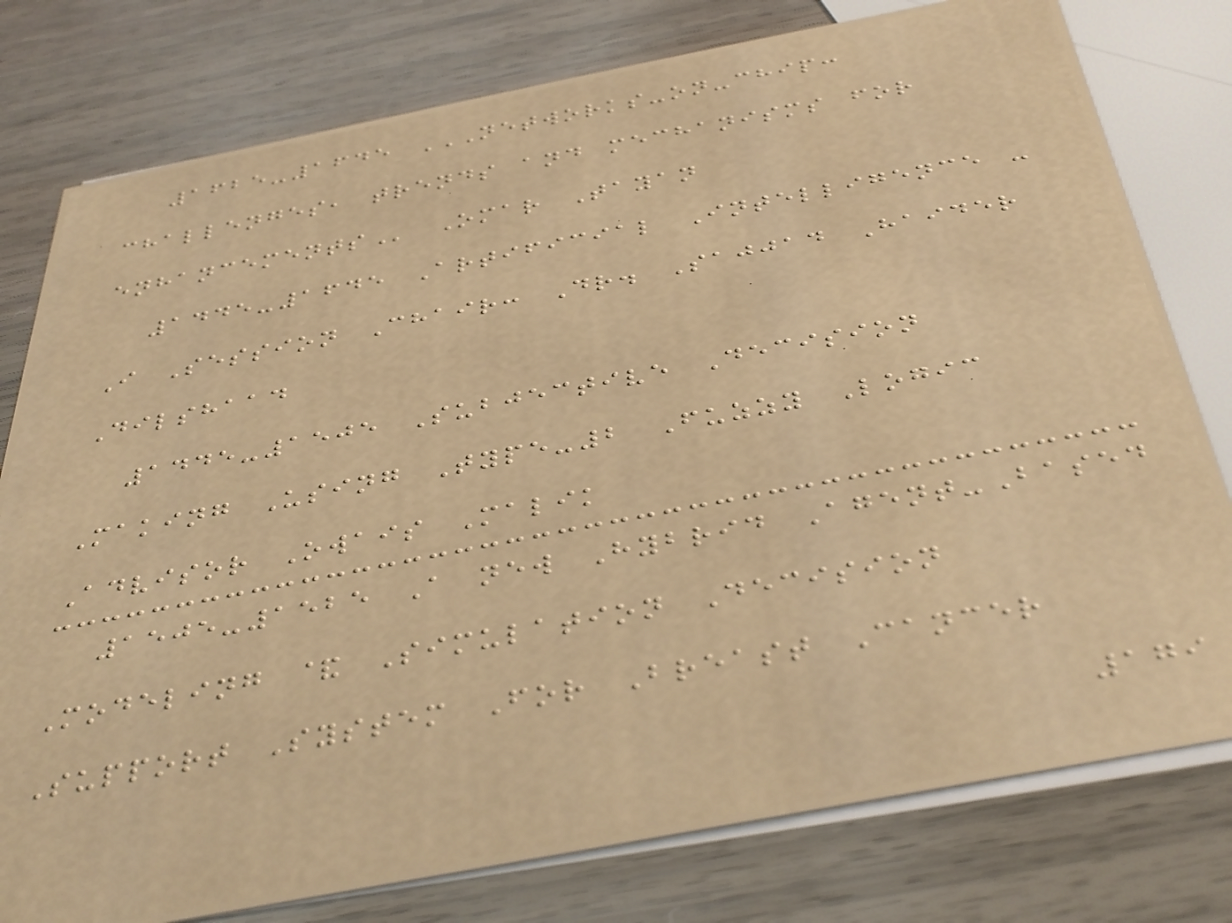1625-1645 NETWORKS-ON-CHIP:
CHALLENGES, TRENDS AND MECHANISMS FOR
ENHANCEMENTS Omar Tayan
1445-1645 Artificial Intelligence -
I Session Chair: Dr. Sajjad Haider
Dilshaad
1445-1505 Subjective Decision
Making Using Type-2 Fuzzy Logic
Advisor Owais Malik
1505-1525 A new Hybrid Agent-Based
Modeling & Simulation Decision
Support System For Breast Cancer
179
